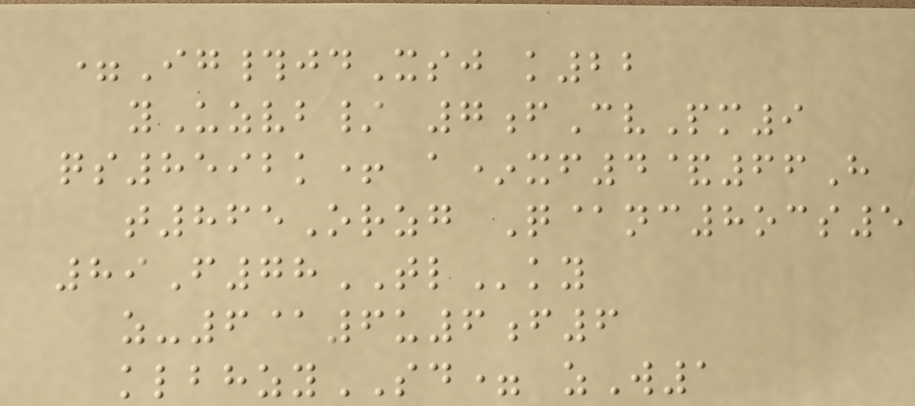=Ig#jdXsj k22
yUzvb/ 7fCvPm9
qs8592k+ a*xf4&66H
t865Orzg Q@nc8ocs5
89F78TLky
z-6@6u6f6
klbhzySD= zW1
